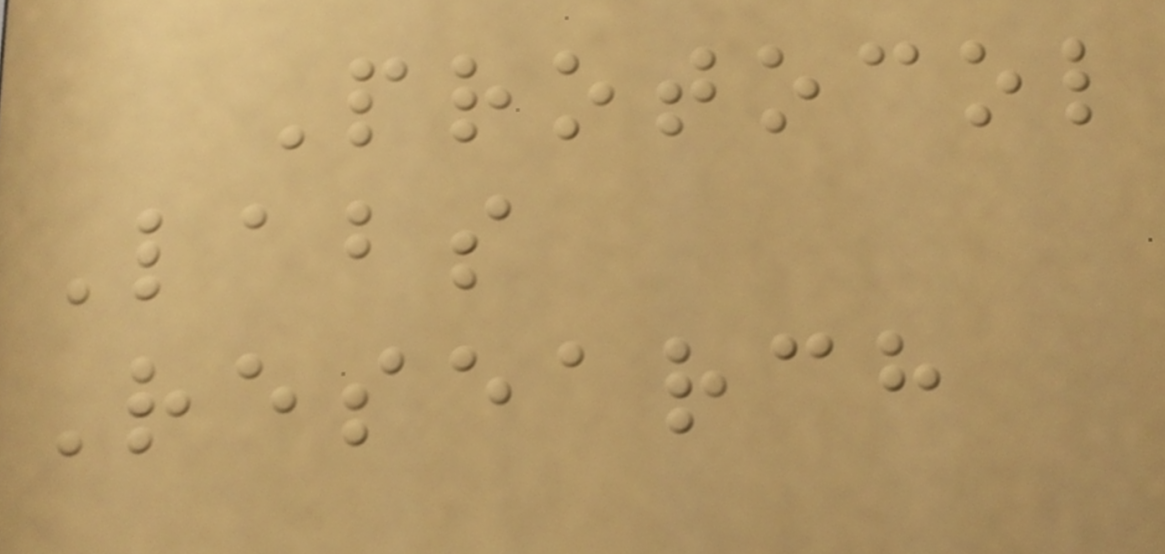Protocol
Labs
Research
